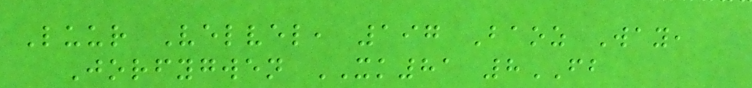Luur Velvel, 197 Baoz Way,
Jorfygwen XK81 8FB
